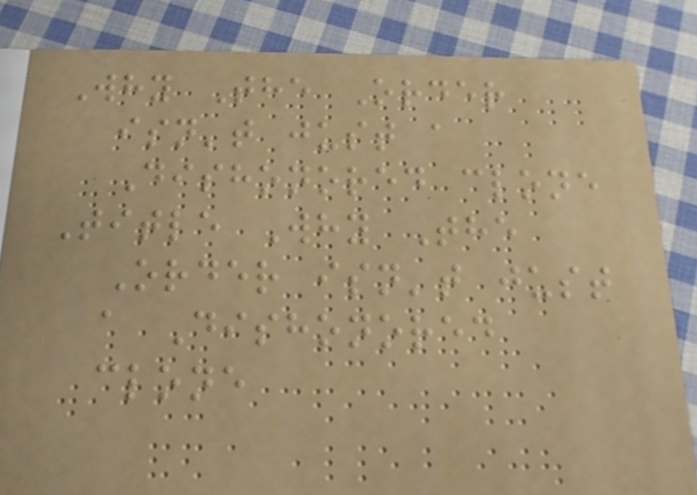Why The Order
isn't just a
Dishonored clone
Title Why The
Order isn't just
a Dishonored
clone
